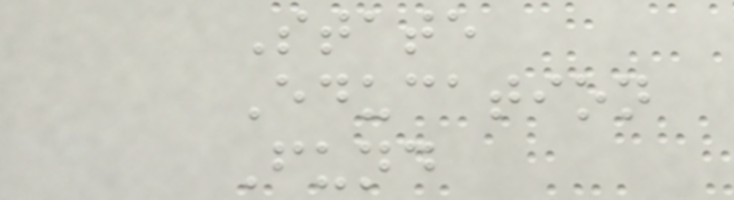State
Education
Fund
